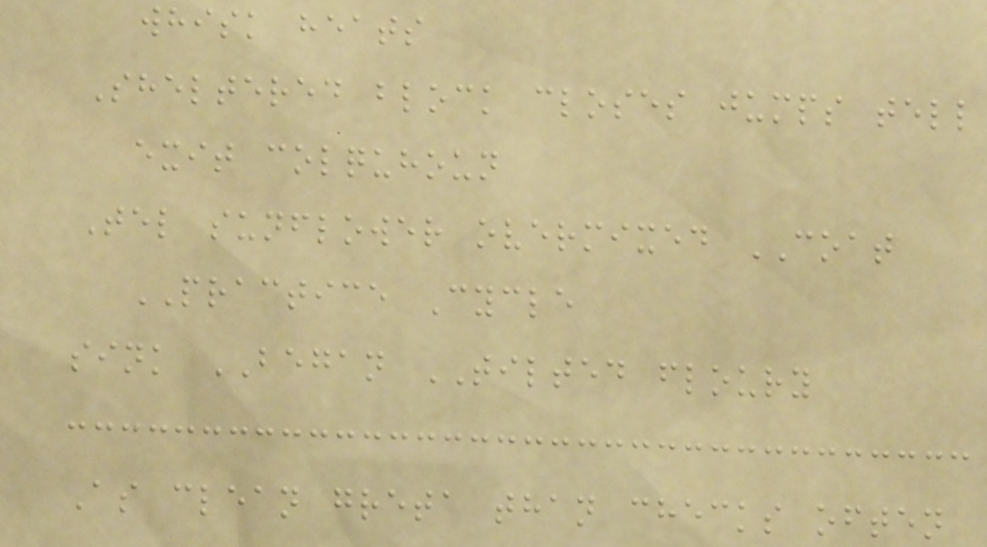whisk heats
Sheltered block closes jumps tell
exit colquhoun
Tel sunflower overmixed COAT
PRACTICE Cycle
sink BEGAN TILTED floury
As clean greta than checks often
